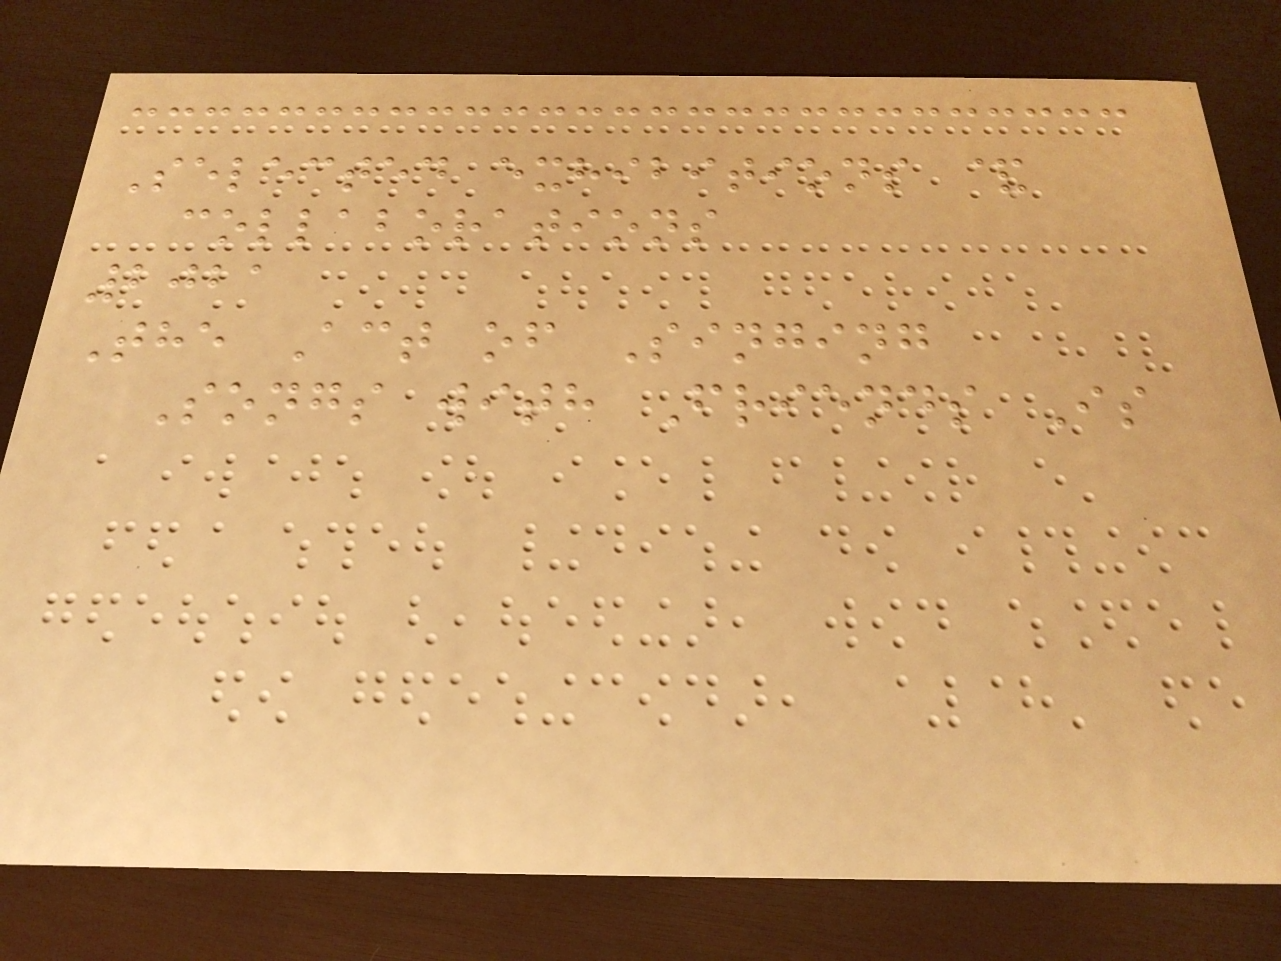Selected exhibitions &
collaborations
2021
The Act of Singing
Songs with Friends Is
